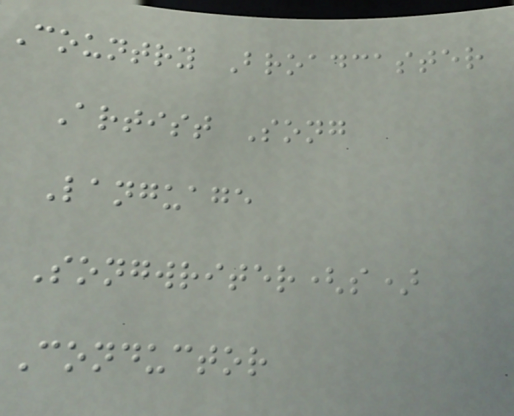Country Broadcaster
Artist Song
Language
Songwriter(s)
Conductor
